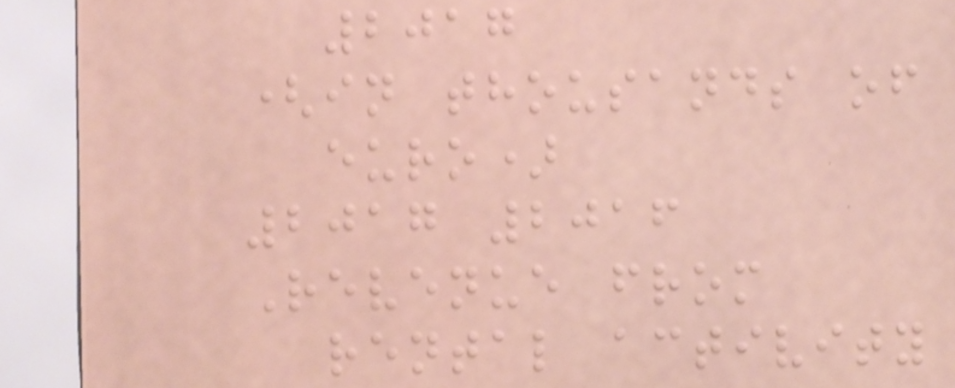2017
(in thousands of
euro)
2017 2016
Revenue from
rental activity
